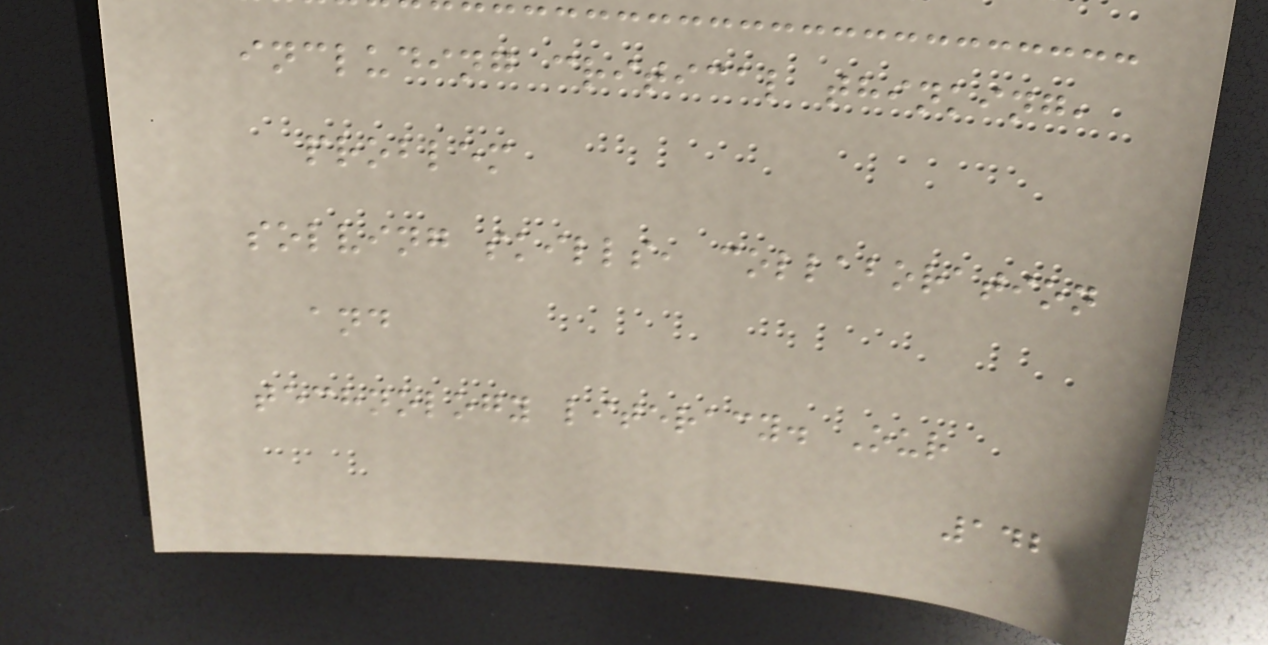including critical thinking,
problem
solving skills, collaboration
and
technology literacy. Our
142
